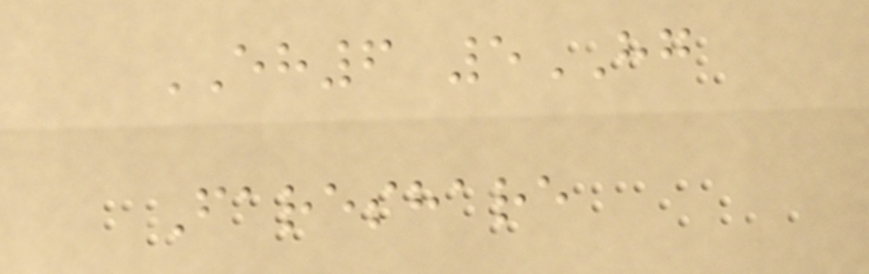EH6 5HG
Fareshare
